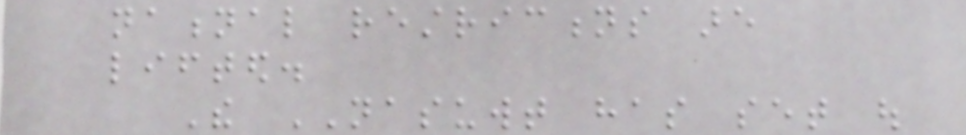national restrictions are
lifted.
The NASUWT has set out
